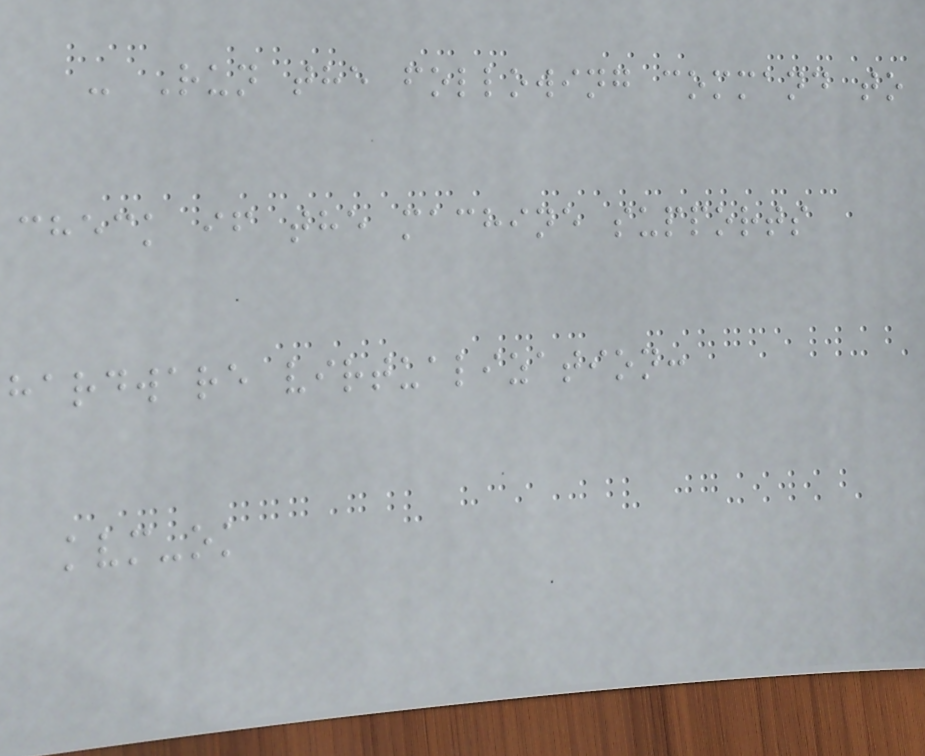- Run the following command to
check if the machine supports
hardware virtualization:
kvm-ok
